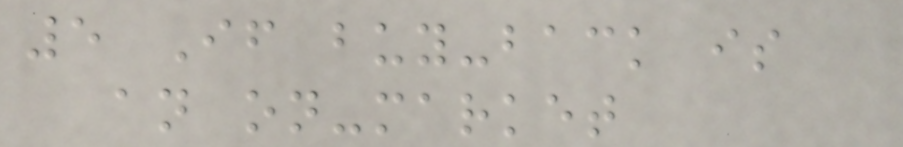5 If buy-back is
an on-market
